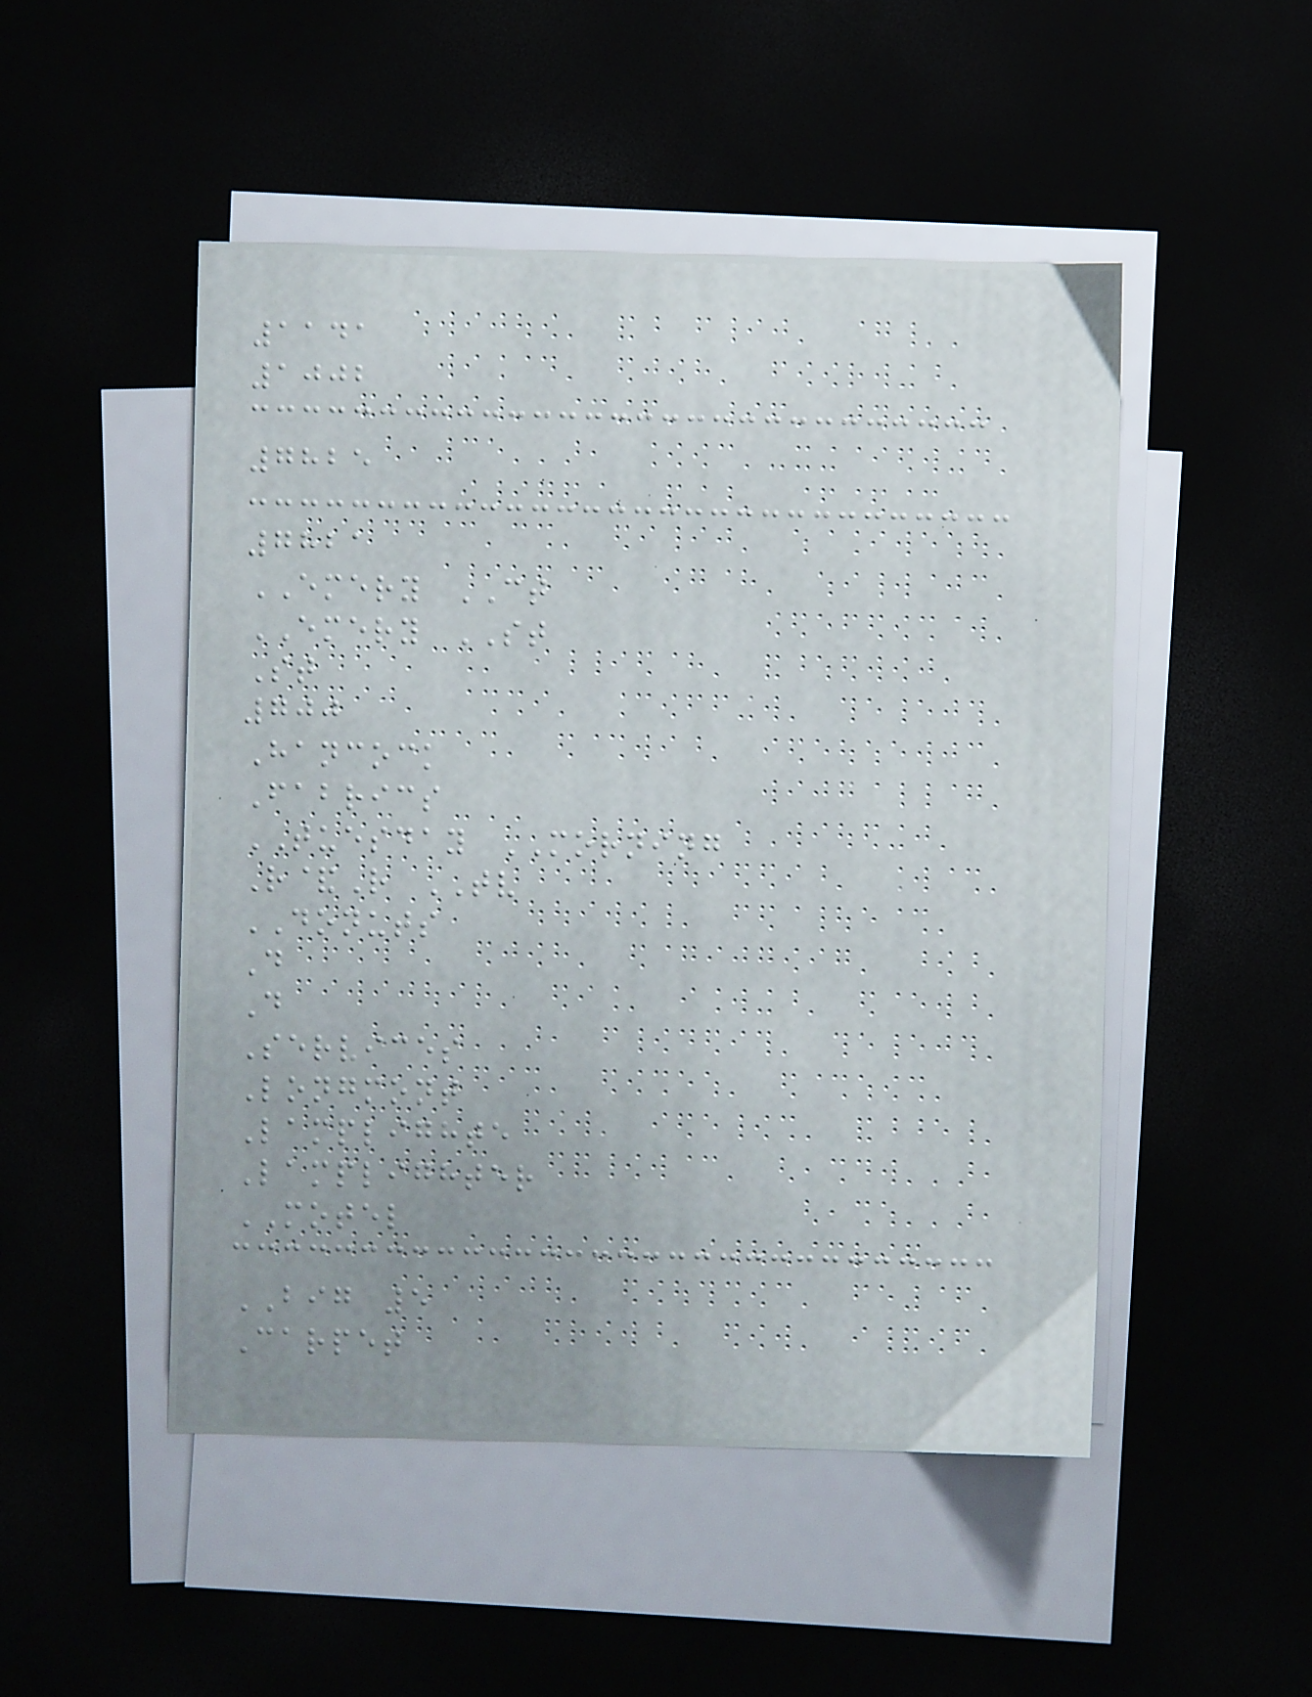1141
1002
7825
7821
EMERY CT
EMERY ST
St
700
Hancock
Fabrics
TUESDAY MORNING
R&R TV
DONUTS
D
D
Services
Longmont
Lamplighte
Lamplighter
MOTEL
BIG 5
Carpet
